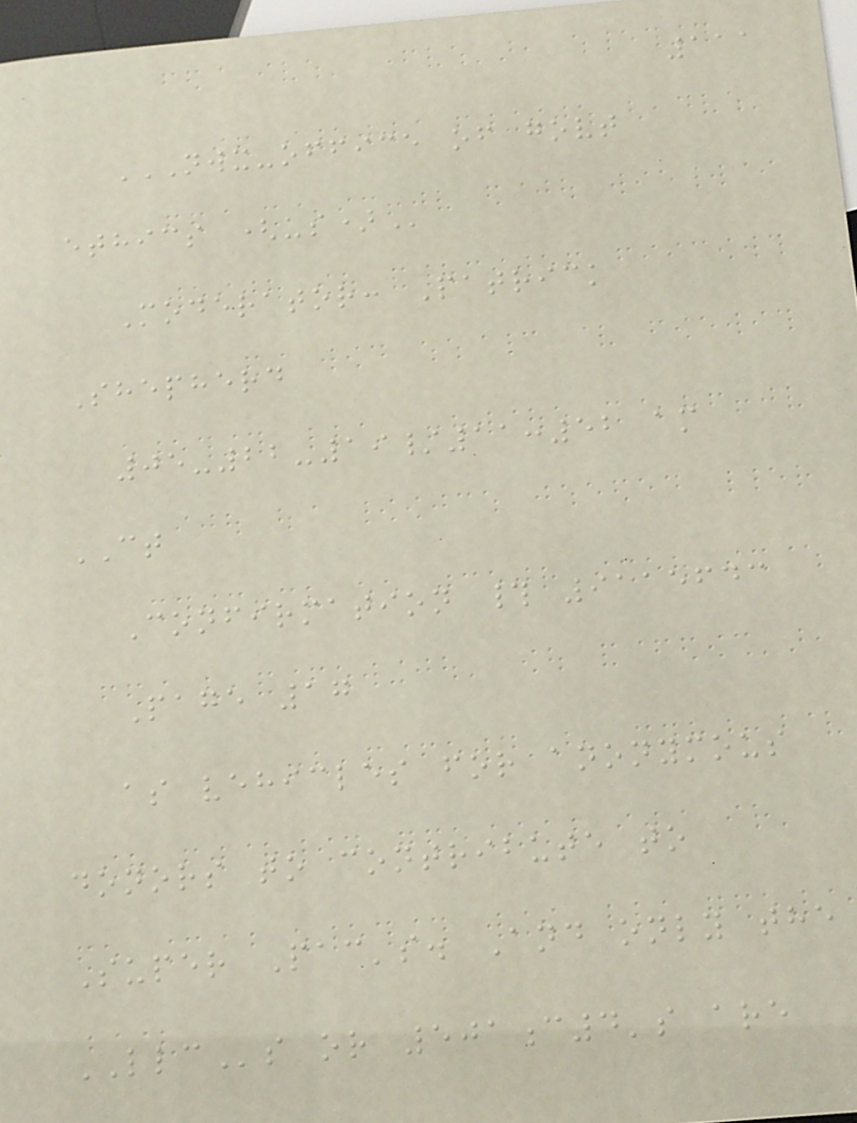111
NWX-OFFICE OF GOVT
ETHICS (US)
Moderator: Patrick
Shepherd
05-22-19/11:52 am
CT
Confirmation # 9115643
Page 17
as vehicles for anonymous
donors to contribute to
Super Pac's. And only the
LLCs or 501c4's are
